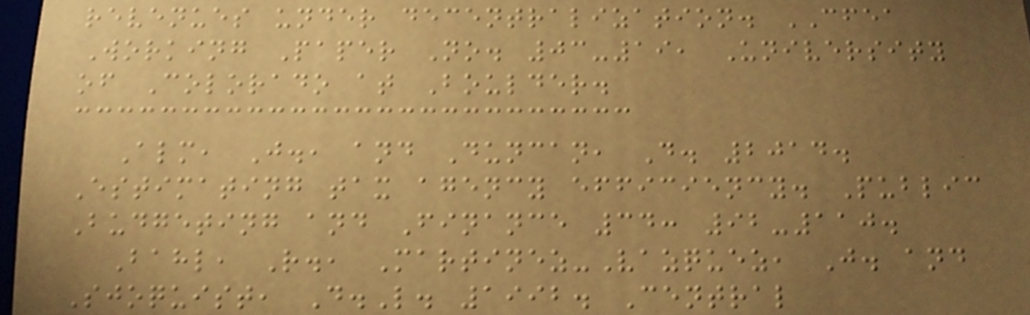revenues under decentralization. CFEA
Working Paper No. 03-19, University
of Colorado at Boulder.
Alm, J., and Duncan, D. 2014.
Estimating tax agency efficiency. Public
Budgeting and Finance 34: 92-110.
Bahl, R., Martinez-Vazquez, J. and
Sjoquist, D.L. 1992. Central
